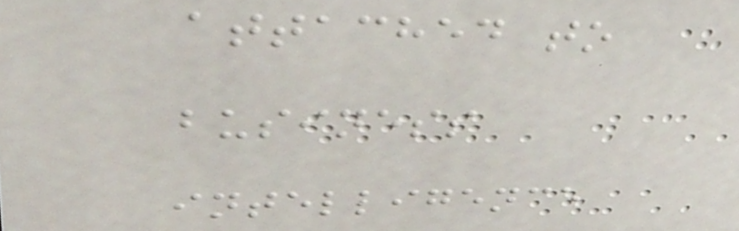attached to
business
intelligence
